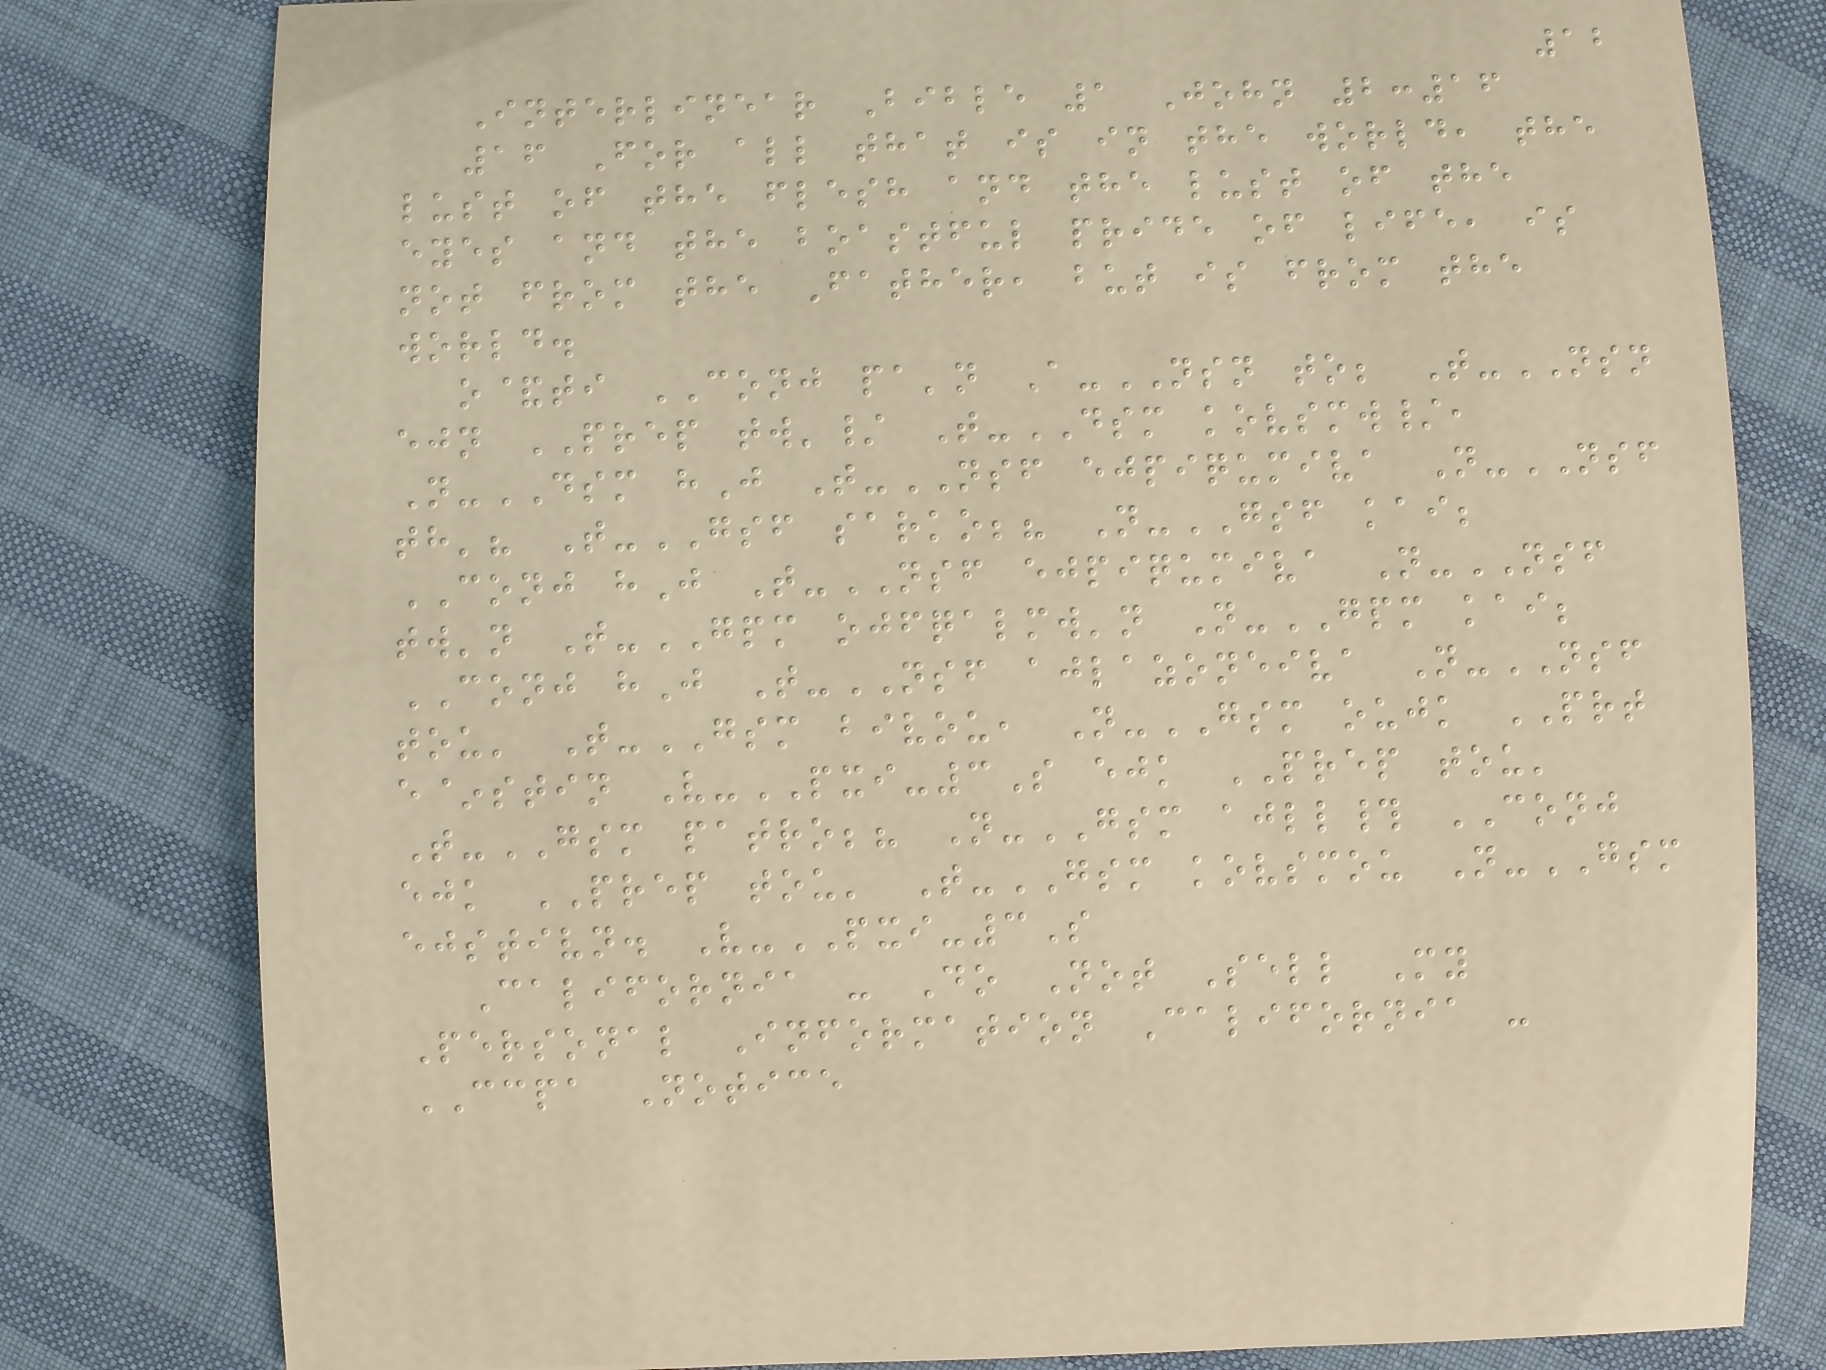12
Interlinear Bible 1 John 2:16
16 For all that is in the world, the
lust of the flesh and the lust of the
eyes and the boastful pride of life, is
not from the Father, but is from the
world.
o&ti CONJ pa'n A-NSN to; T-NSN
ejn PREP tw'/ T-DSM kovsmw/,
N-DSM hJ T-NSF ejpiqumiva N-NSF
th'? T-GSF sarko;? N-GSF kai;
CONJ hJ T-NSF ejpiqumiva N-NSF
tw'n T-GPM ojfqalmw'n N-GPM kai;
CONJ hJ T-NSF ajlazoneiva N-NSF
tou' T-GSM bivou, N-GSM oujk PRT
e~stin V-PXI-3S ejk PREP tou'
T-GSM patro;? N-GSM ajll# CONJ
ejk PREP tou' T-GSM kovsmou N-GSM
ejstivn. V-PXI-3S
California - Do Not Sell My
Personal Information California -
CCPA Notice
